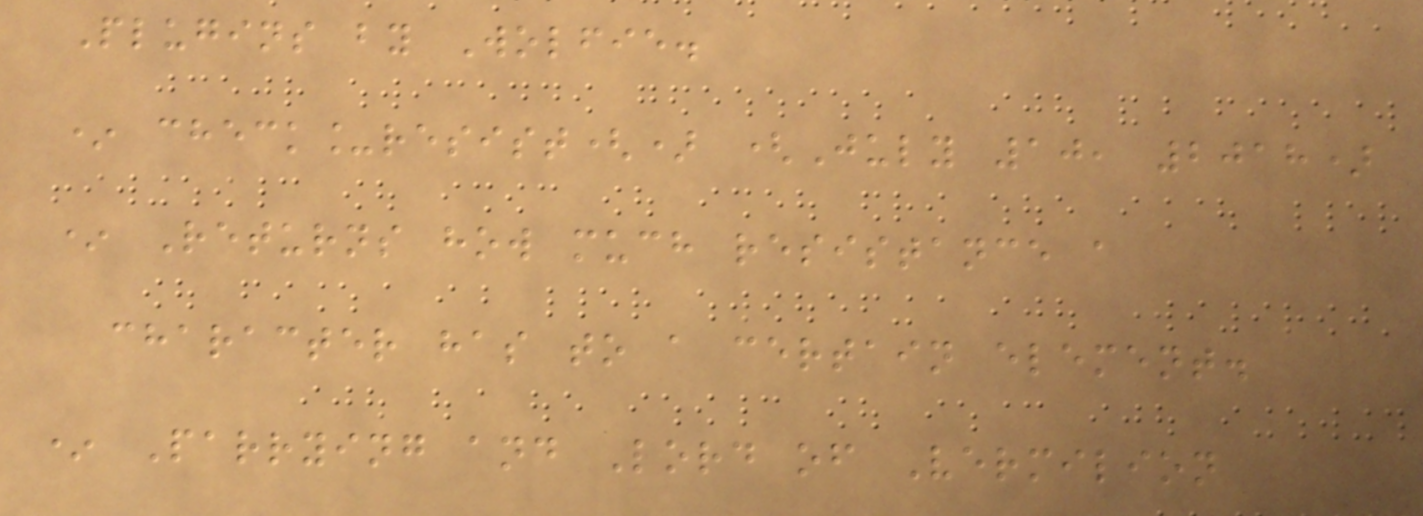Plugins by Wolfie.
* check_resist() (July 10, 2018)
* Returns how much resistance a
character has to a certain element.
* Parrying and Lord of Vermilion
